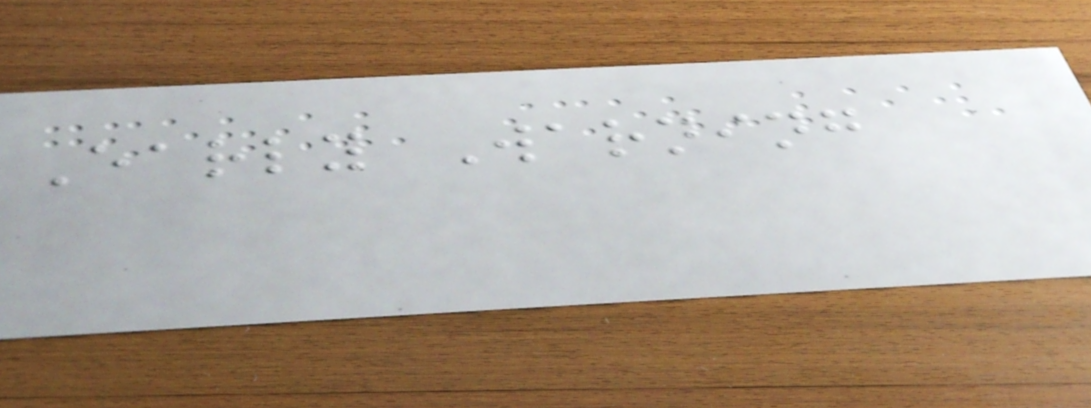Early Warning
